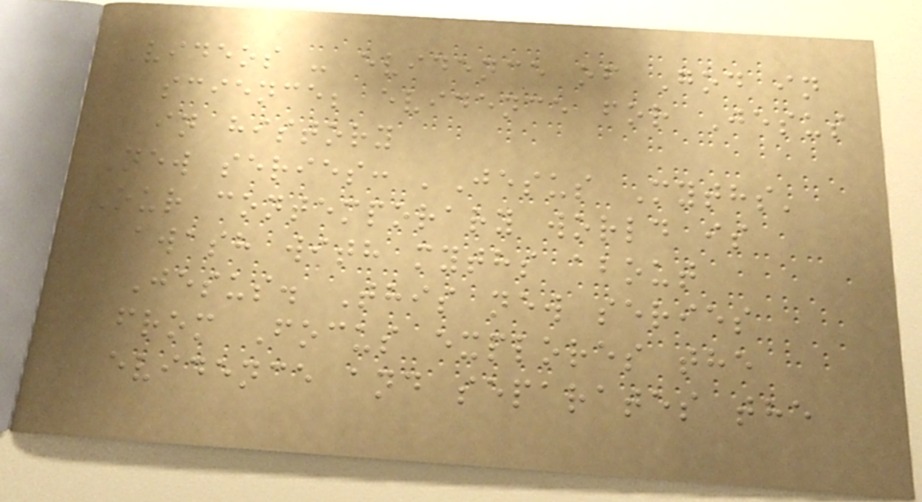Videos - evidence of God in
science; evidence for Jesus
in history
New series: 'Jesus Myths'
Our contemporary world is
awash with myths about
Jesus. This new series
from Focus explores the
evidence and separates the
